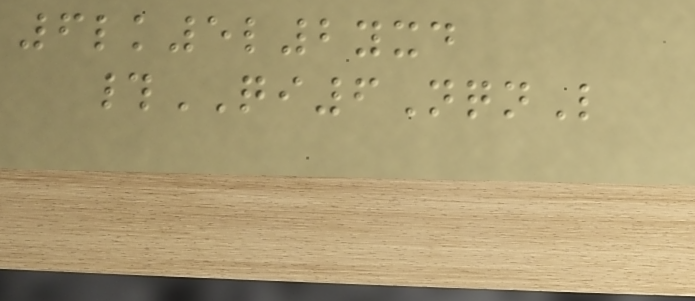6lk5l2yxd
#QI6NqnL
